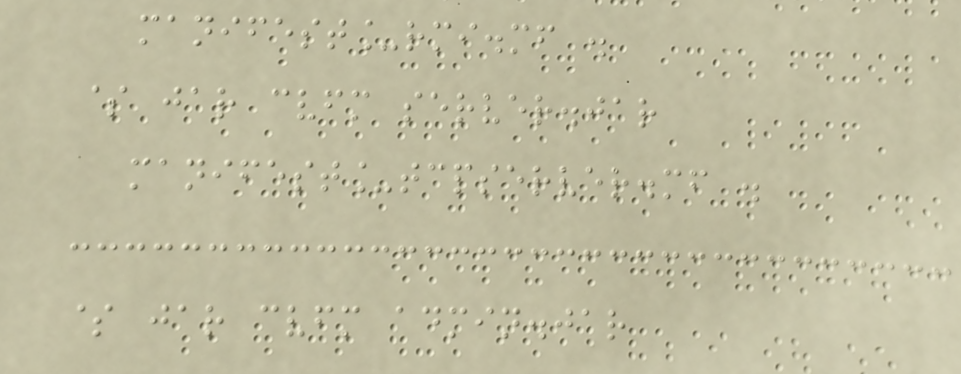manifest_rmi.mf .
$ jar cvfm server.jar
manifest_tcpserver.mf .
$ jar cvfm admin.jar
